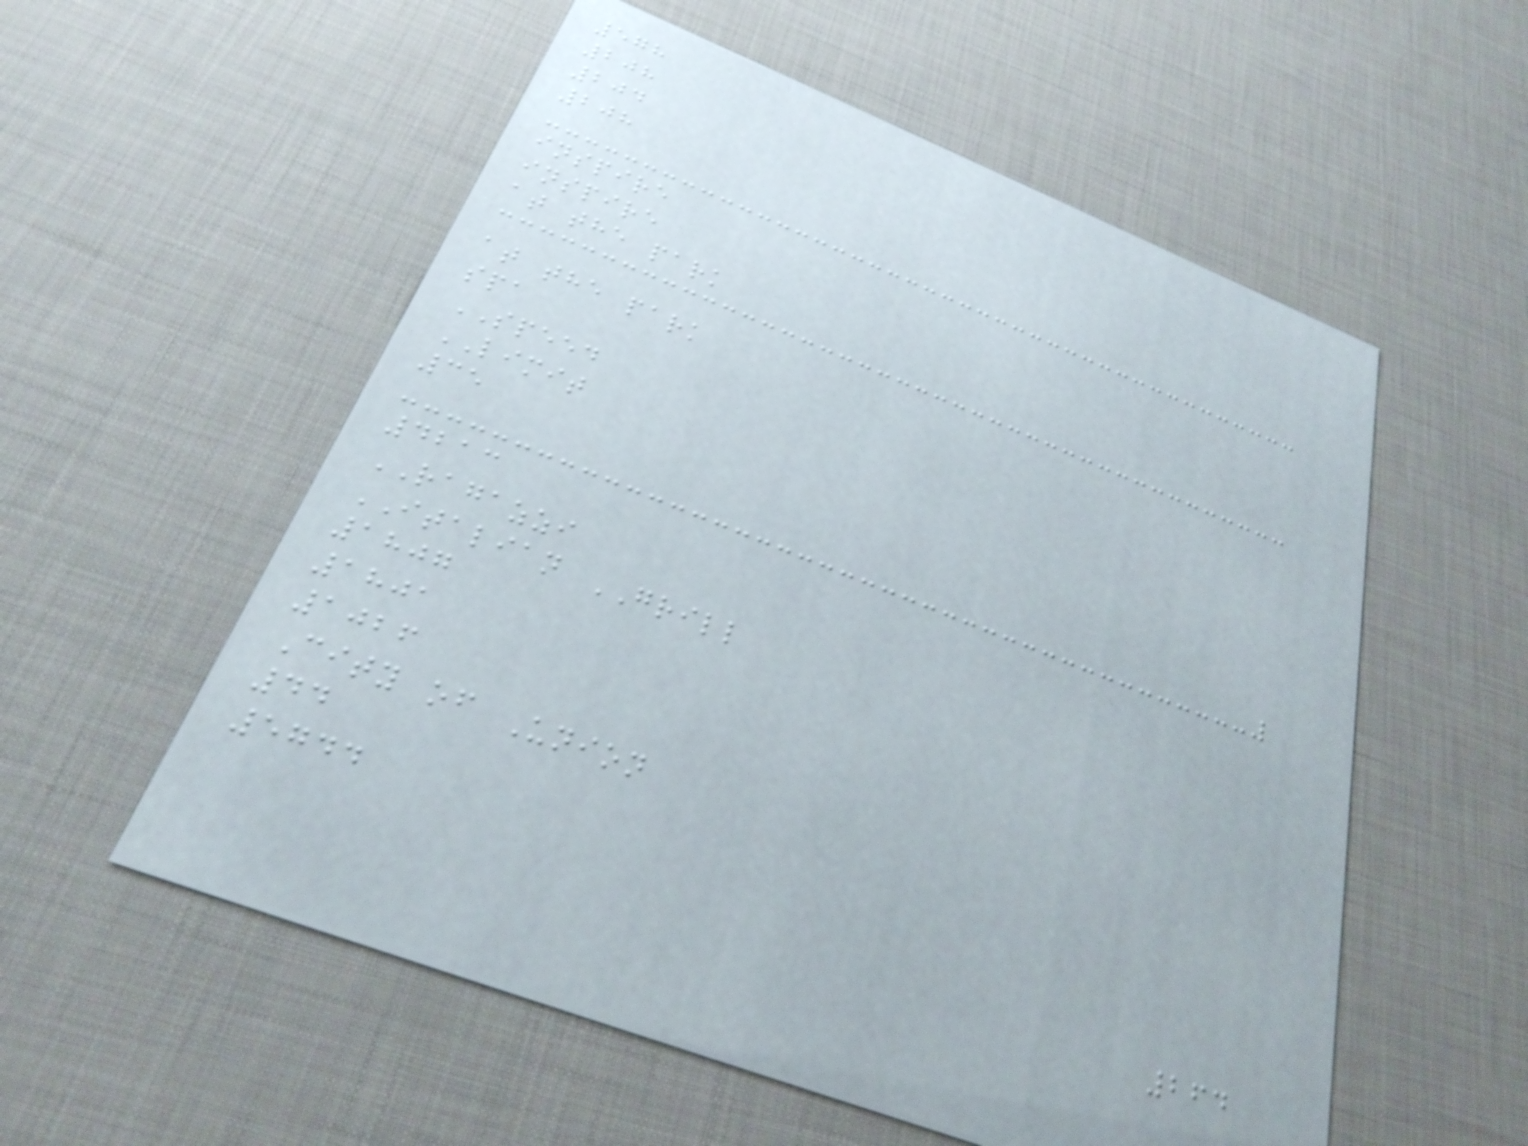578
208
204
208
inspire
inspire
at the park
at the park
spa
SPEED
LIMIT
35
4213
RAGAZZI
ITALIAN GRILL
1807
1801
1026
City of Union
44
5744
264
